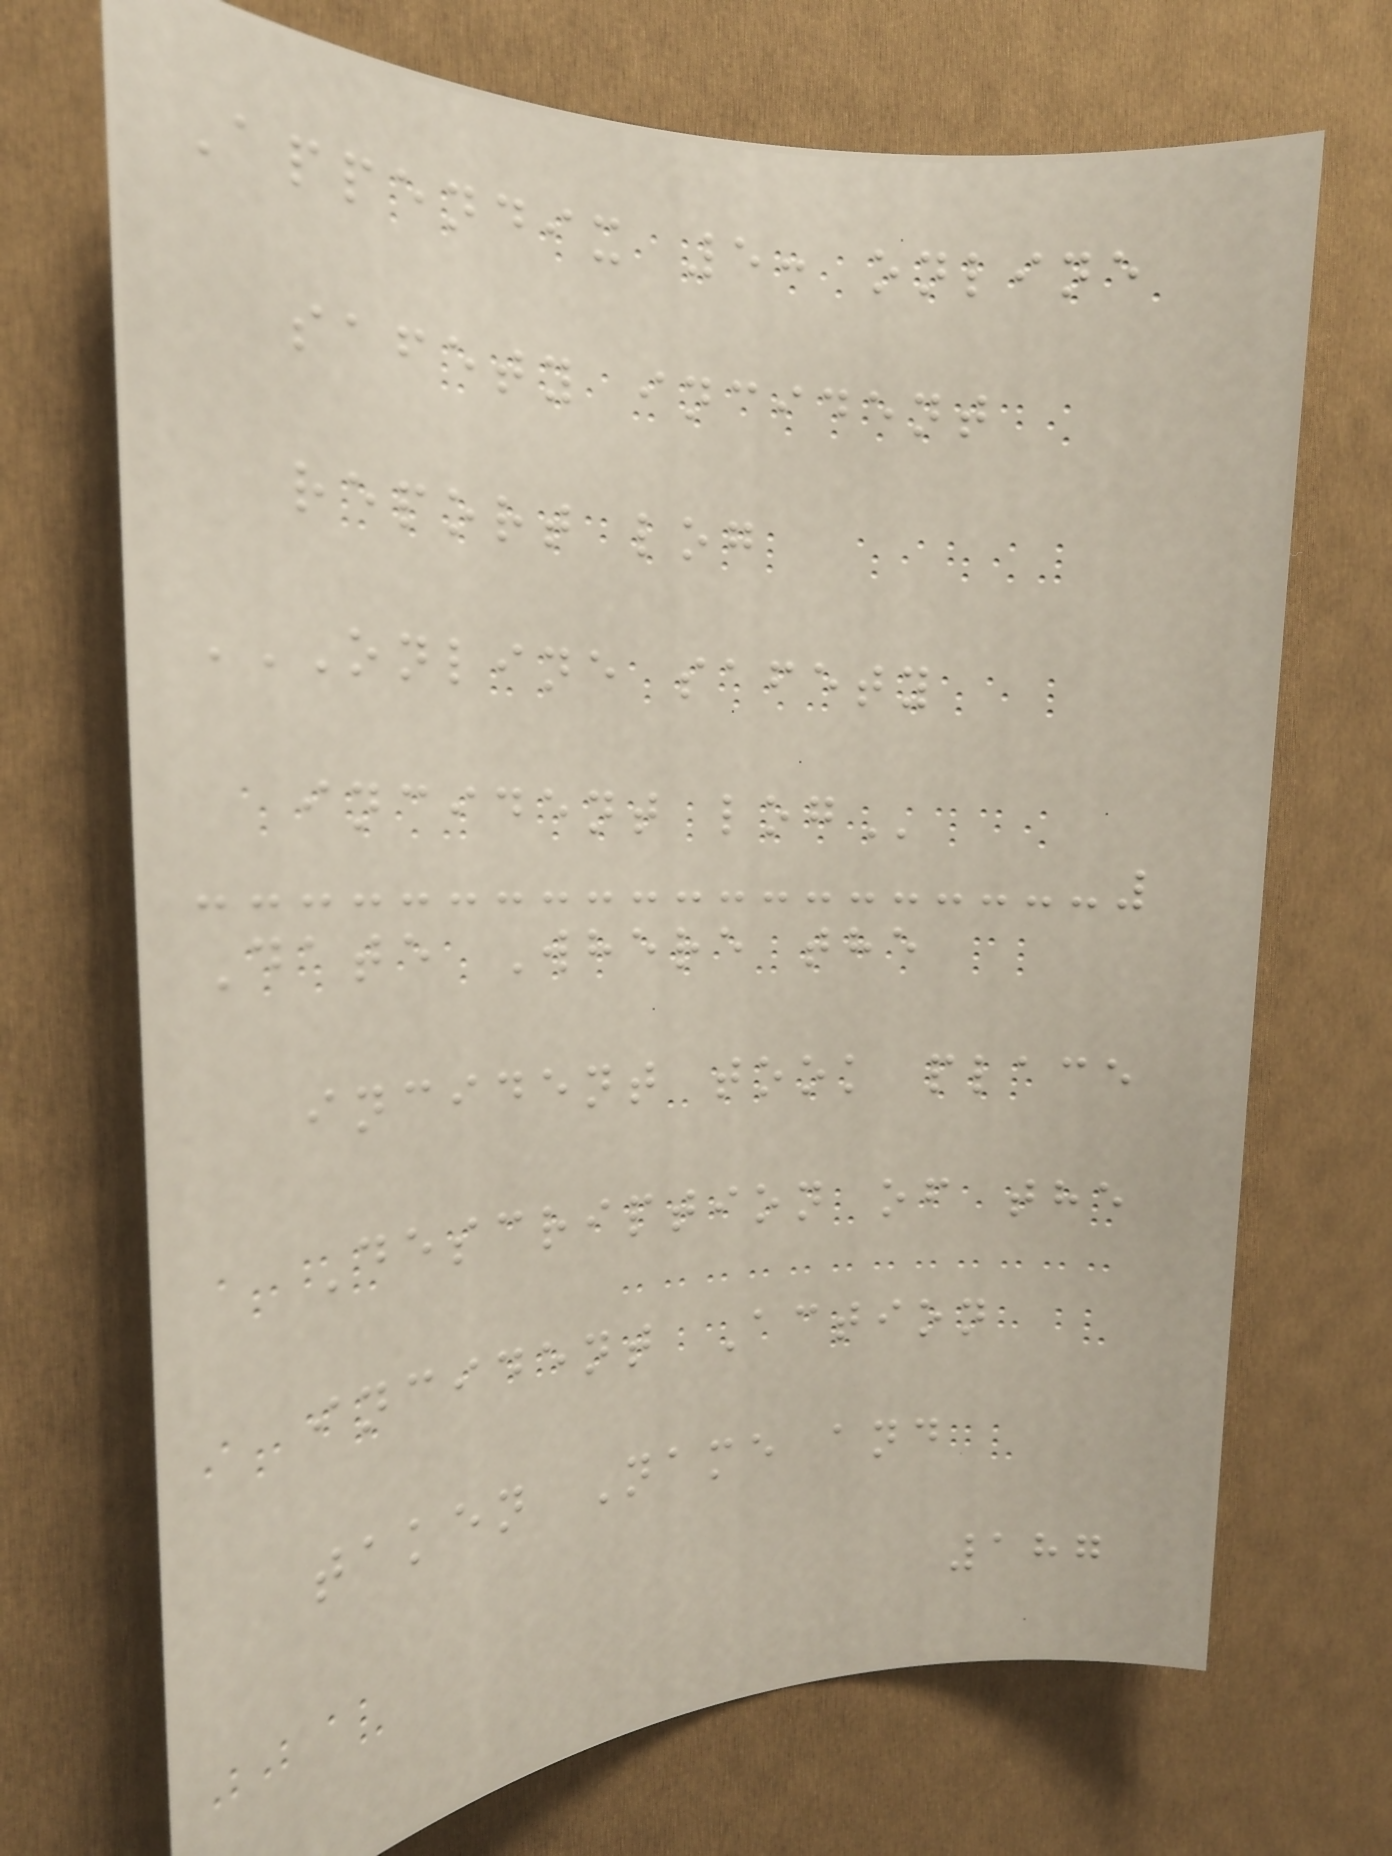Appendix 5: online
safety incident
report log
ONLINE SAFETY
INCIDENT LOG
Date Where the
incident took place
Description of the
incident Action
taken Name and
187
